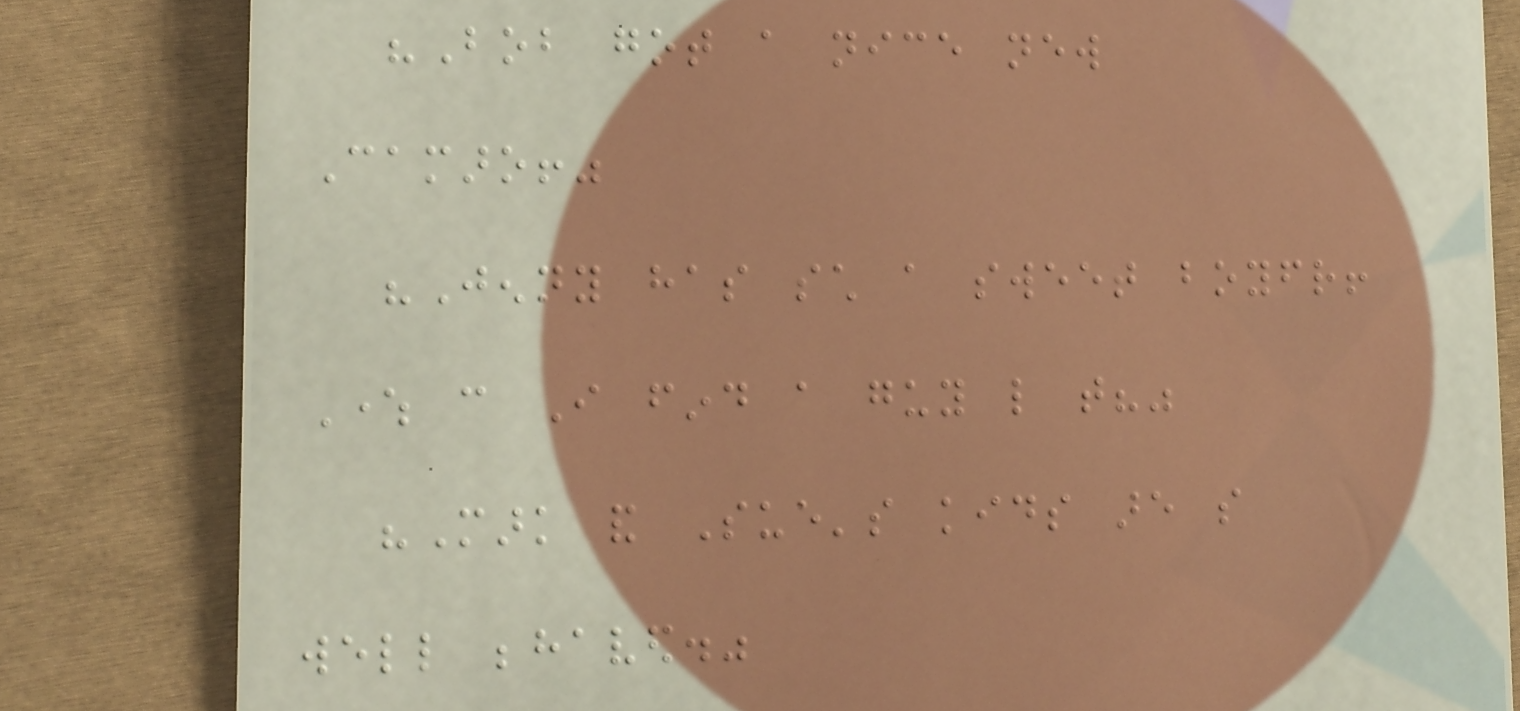"Bob got a nice new
Camaro!"
"Jenny has such a sweet boyfriend!
Where can I find a guy like that?"
"Mark and Sue's kids are so
well behaved."
